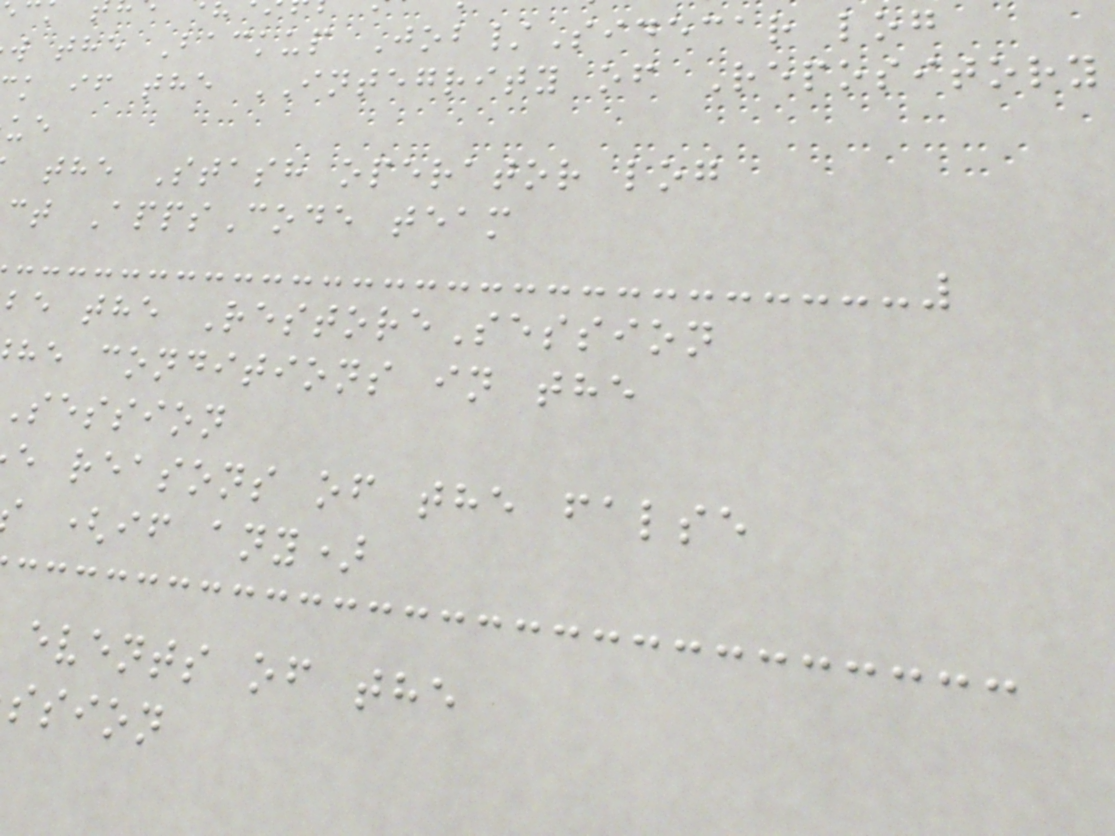w the Backup Job/Sidecar log
k if the INTEGRITY of Repository
the Stash operator log
ct AppsCode team
be the RestoreSession
he conditions in the
session
e reasons of the false
(if any)
events of the
ssion
